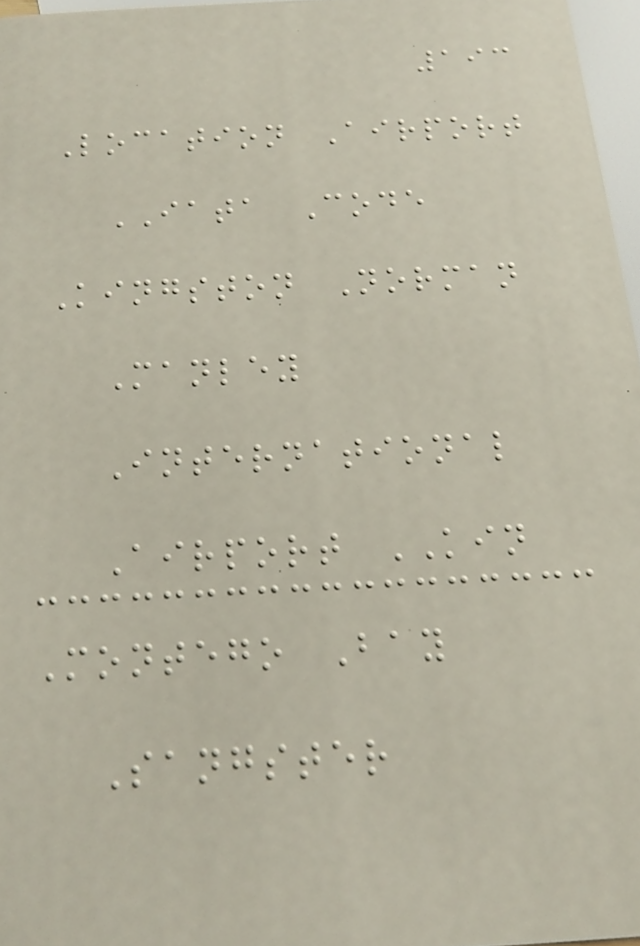193
Location Airport
IATA Code
Kingston Norman
Manley
International
Airport KIN
Montego Bay
Sangster
